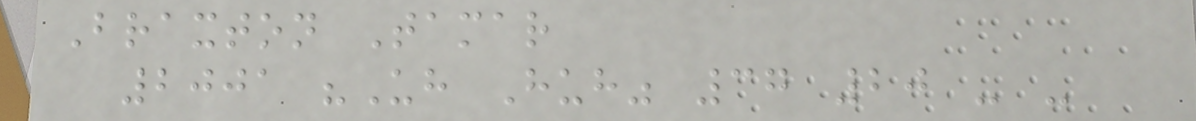Braxton Tamar
2001 "Uh Huh" 37 20 - -
